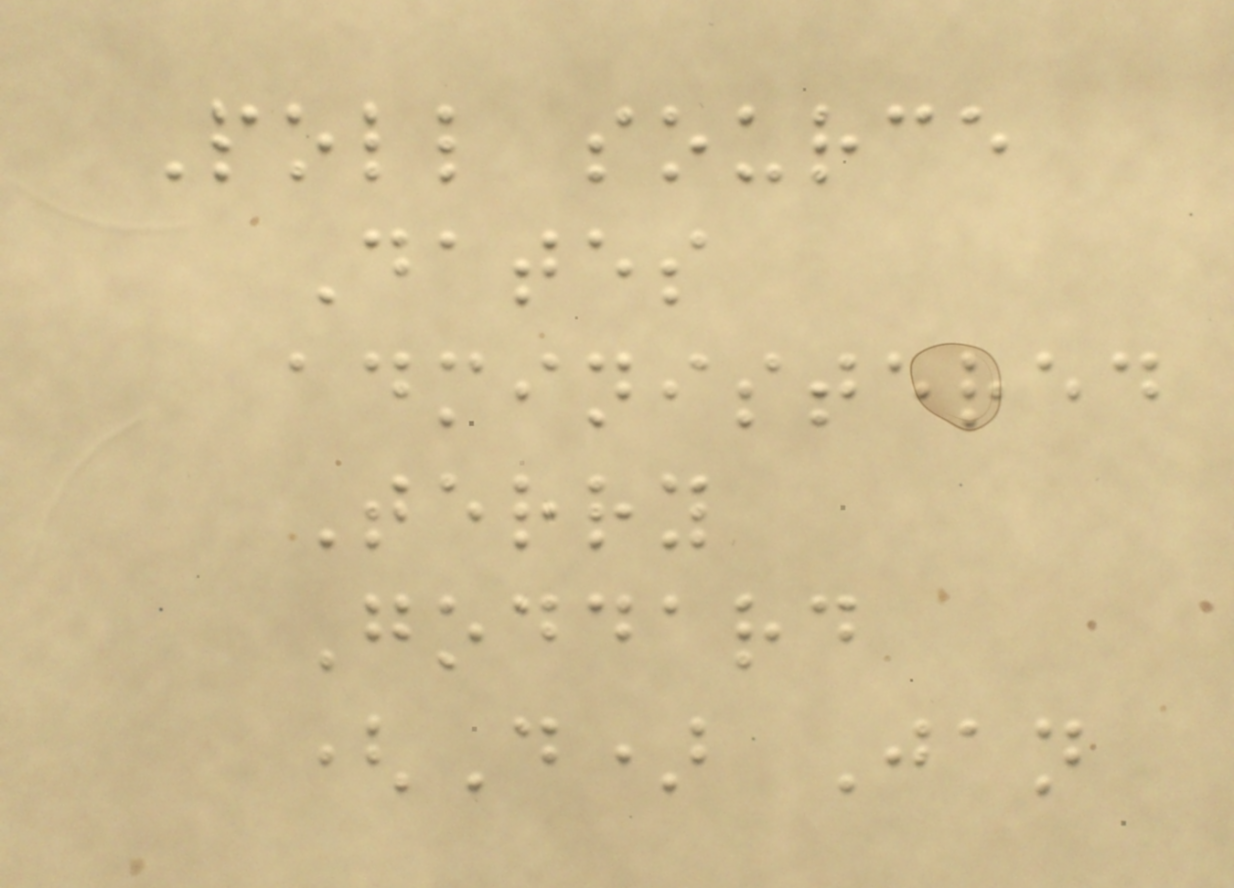Poll source
Dates
administered
Terry
Goddard
(D) Jan
